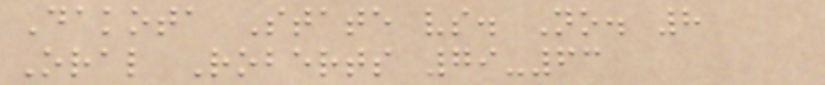Dakota State vs. No. 8
Oral Roberts 79-63
